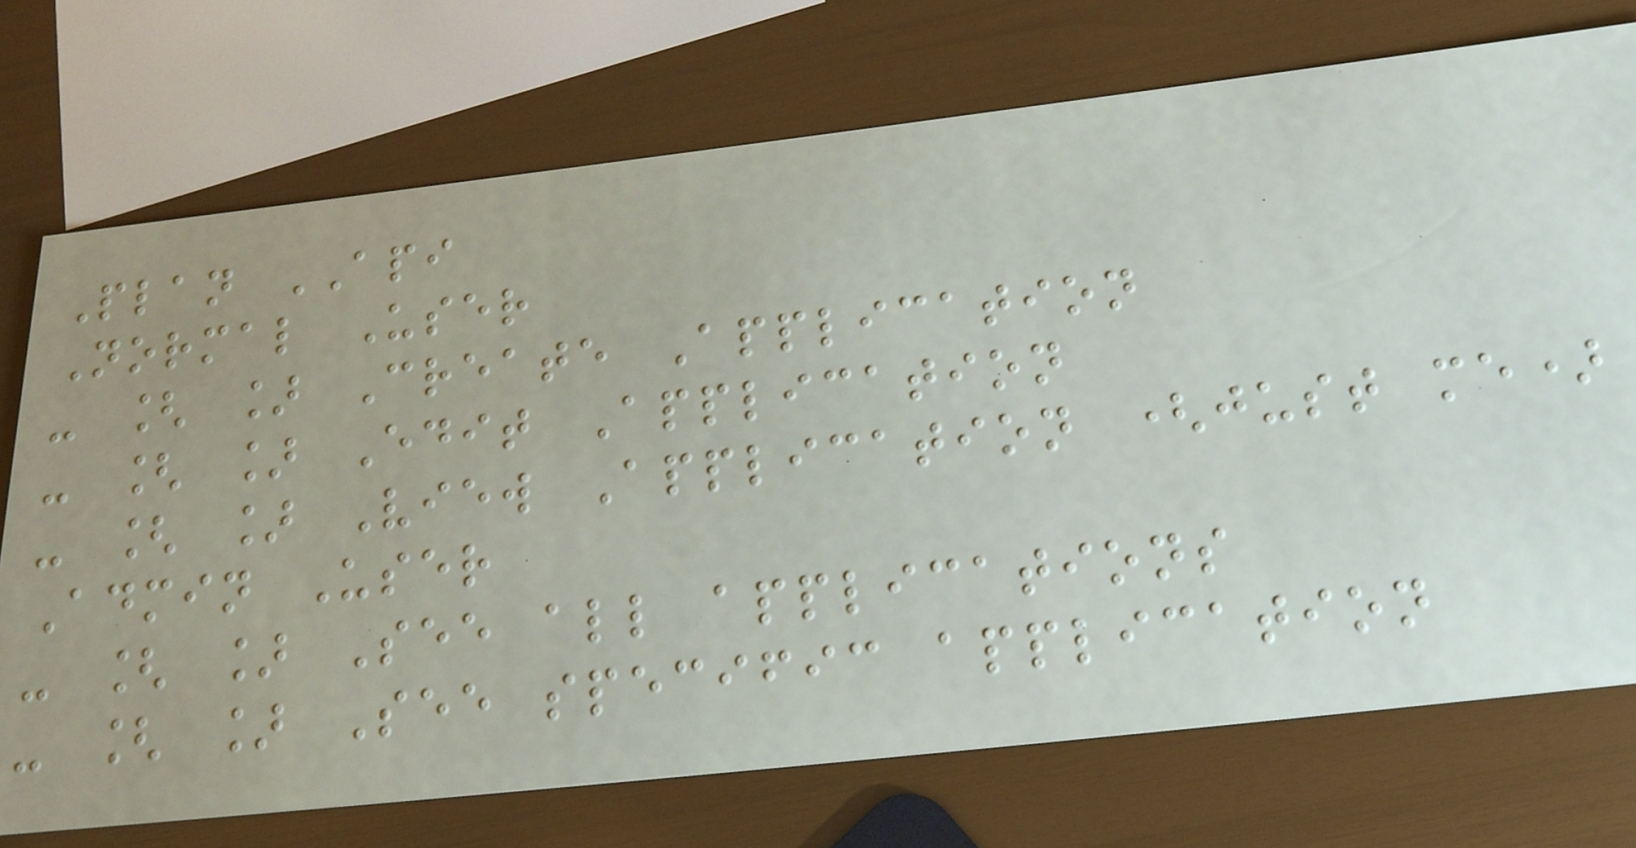Plan API
Normal User
- [ ] Create Application
- [ ] Edit Application
- [ ] View Application (just me)
Admin User
- [ ] See all applications
- [ ] See specific application
